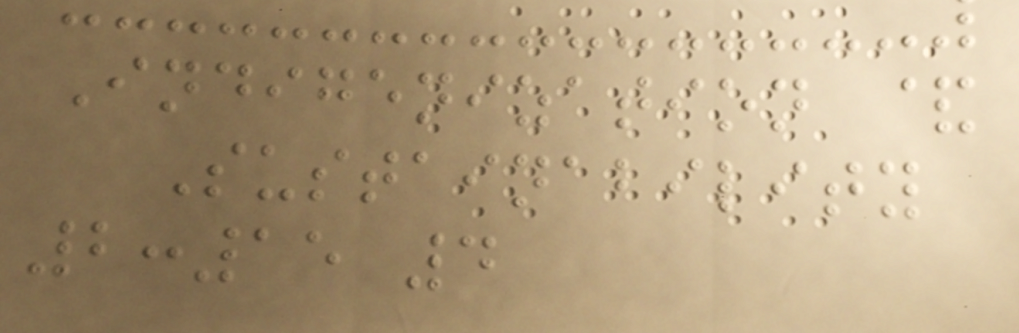Indigenization &
Sustainability
2:15 4
